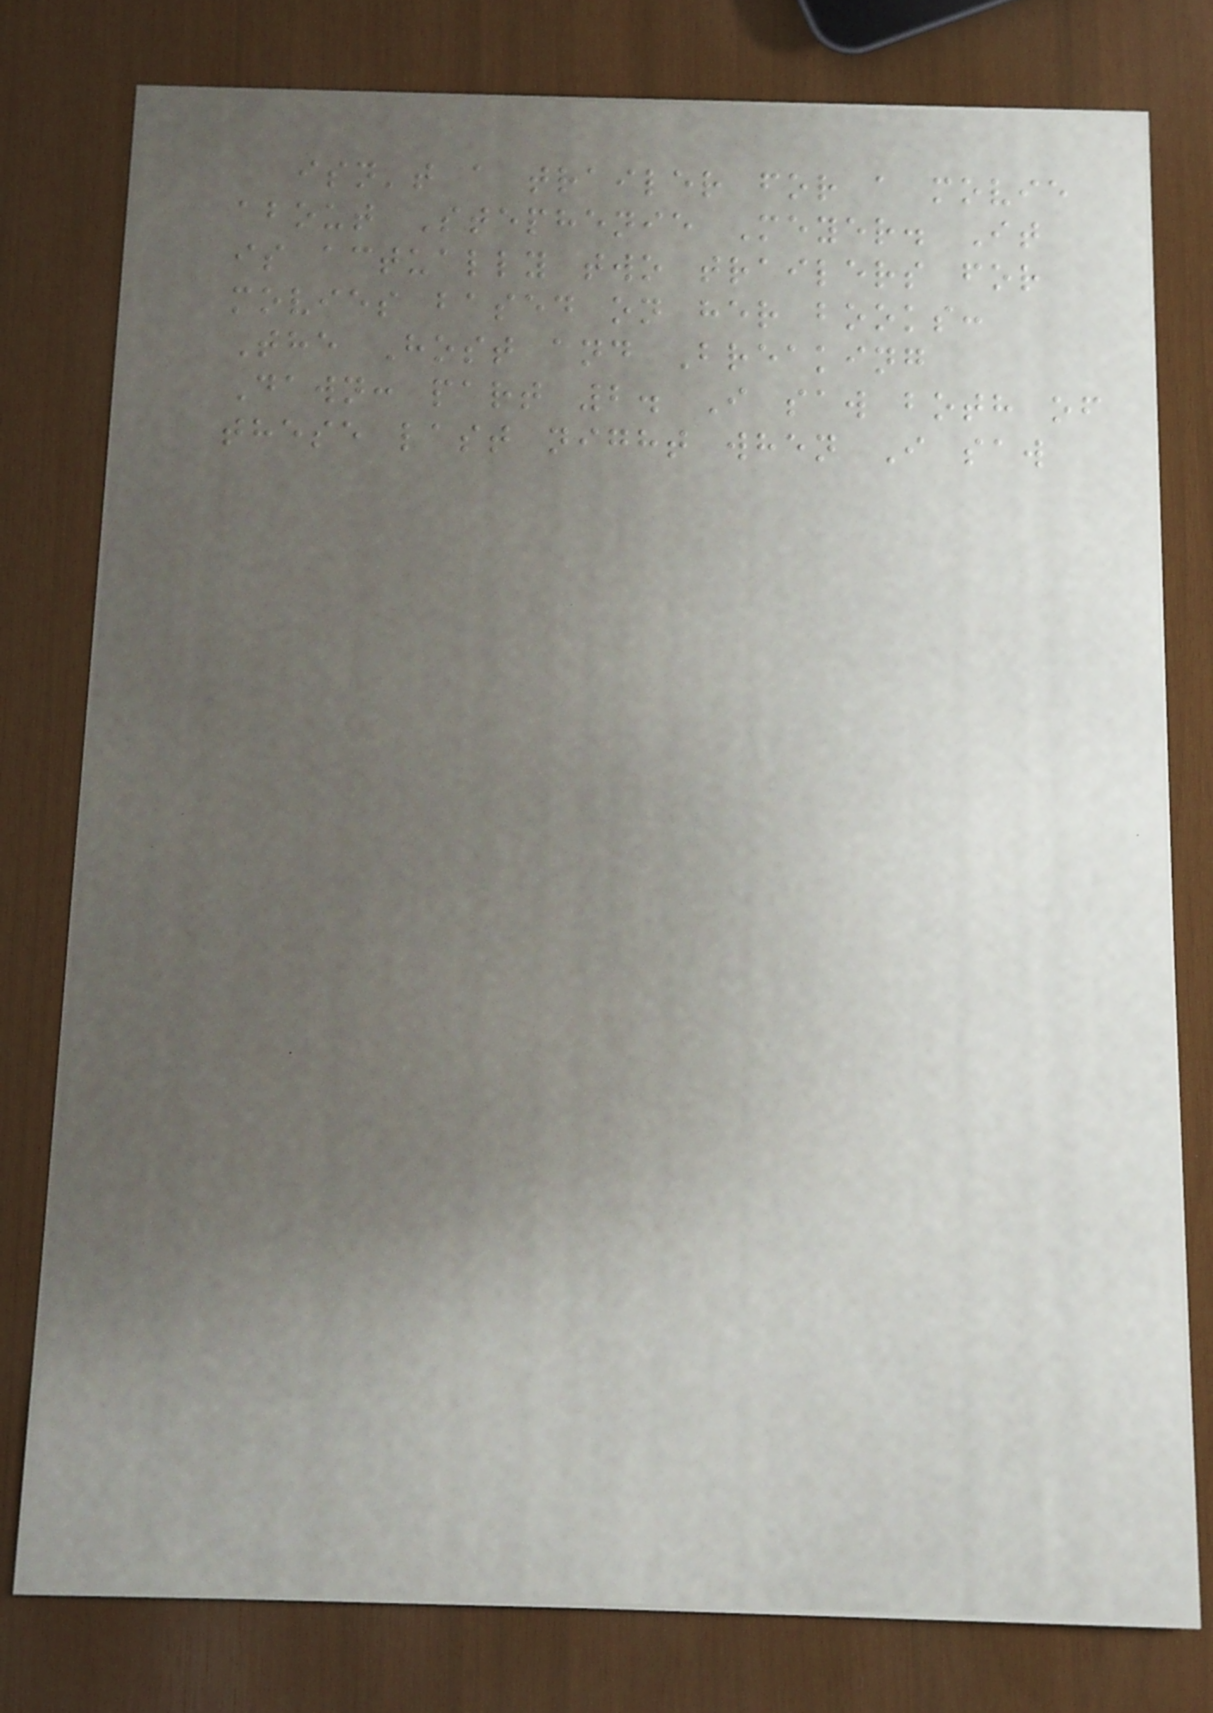isn't a trailer for a movie
about Stephenie Meyer. It
is actually two trailers for
movies based on her books:
The Host and Breaking
Dawn: part 2. I saw both of
these last night when I saw
